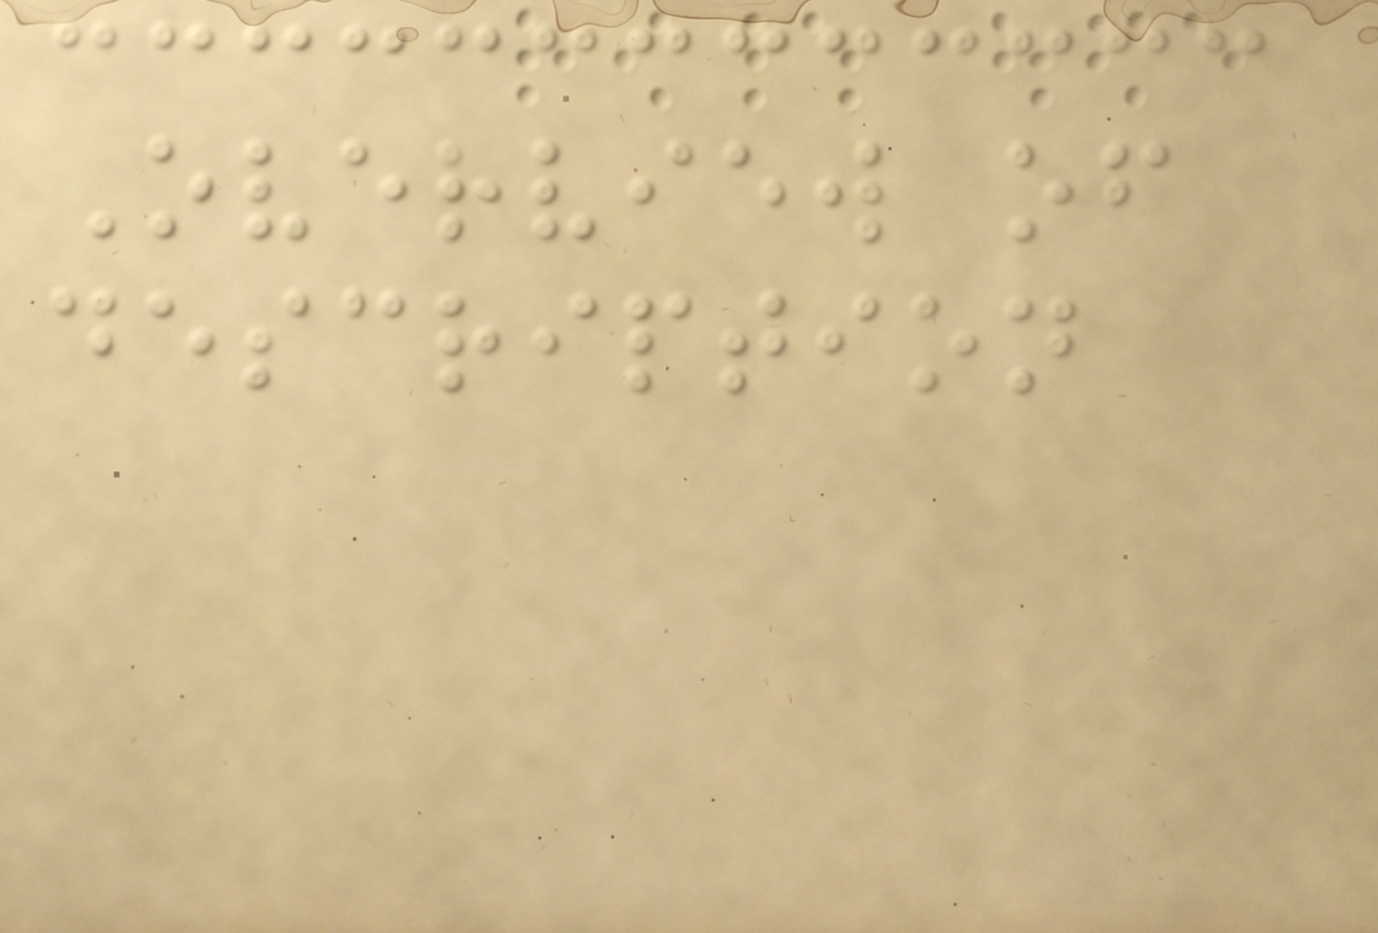Overview of
description
